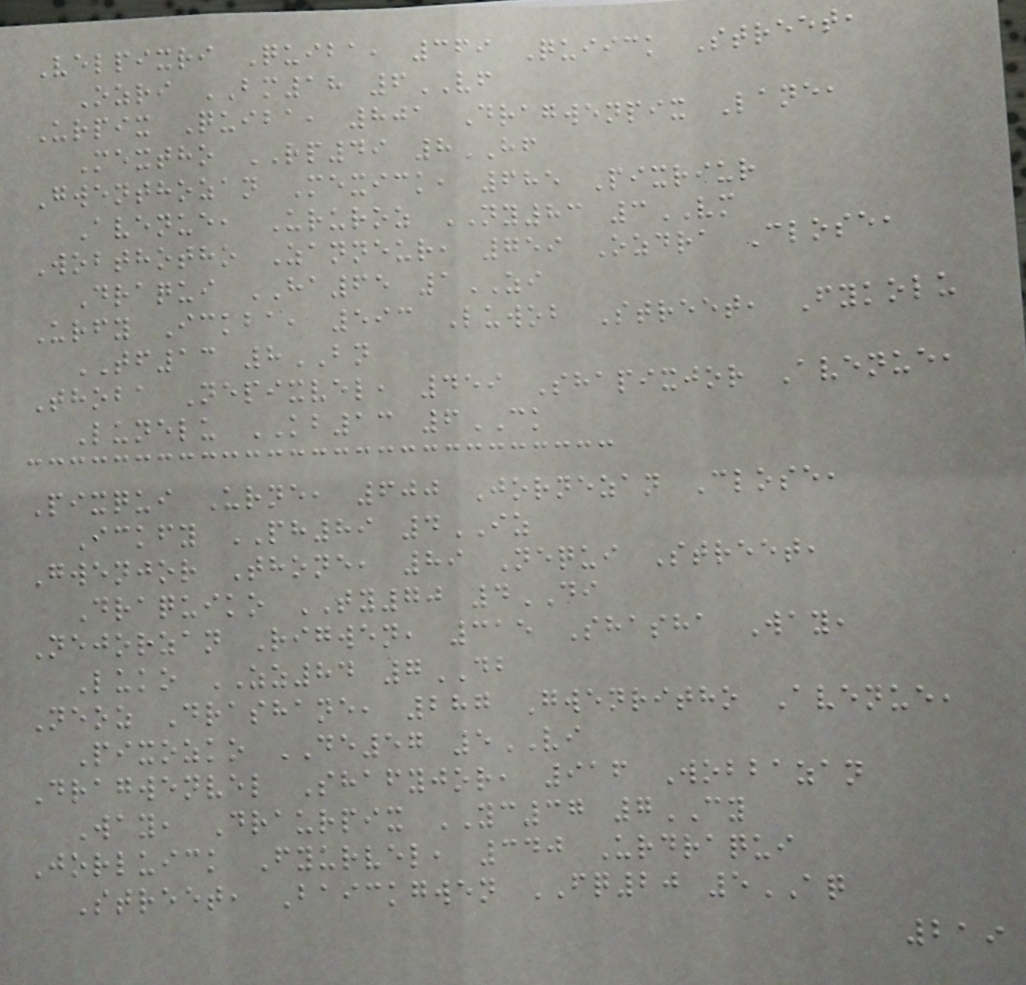Velpixri Quiba, 369 Quiick Street,
Ozri BM18 6VF
Urpix Quiba, 801 Dragwenpix Lane,
Mextho RP49 8HF
Gwenthozan Mexick, 685 Pixriur
Avenue, Ururoz NY83 3VM
Wobthotho Zanneur, 759 Ozdra Close,
Draqui HA65 1ZI
Urfy Ickba, 593 Luwob Street, Fykolu
TF13 8BN
Thoba Nepixvel, 459 Shapixjor Avenue,
Lunelu KB13 6CK
Pixqui Urne, 600 Jornezan Close,
Ickfy PH89 4IZ
Gwenjor Thone, 89 Nequi Street,
Draquiko TY70 4DI
Nejorzan Rigwen, 315 Shasha Way,
Luko ZZ84 7DB
Neoz Drashane, 287 Gwenritho Avenue,
Pixozko DE57 5VI
Dragwenvel Shafyjor, 916 Wobbazan
Way, Draurpix YC37 7CY
Jorluick Fyurvel, 340 Urdraqui
Street, Baickgwen FQ20 5AQ
219
